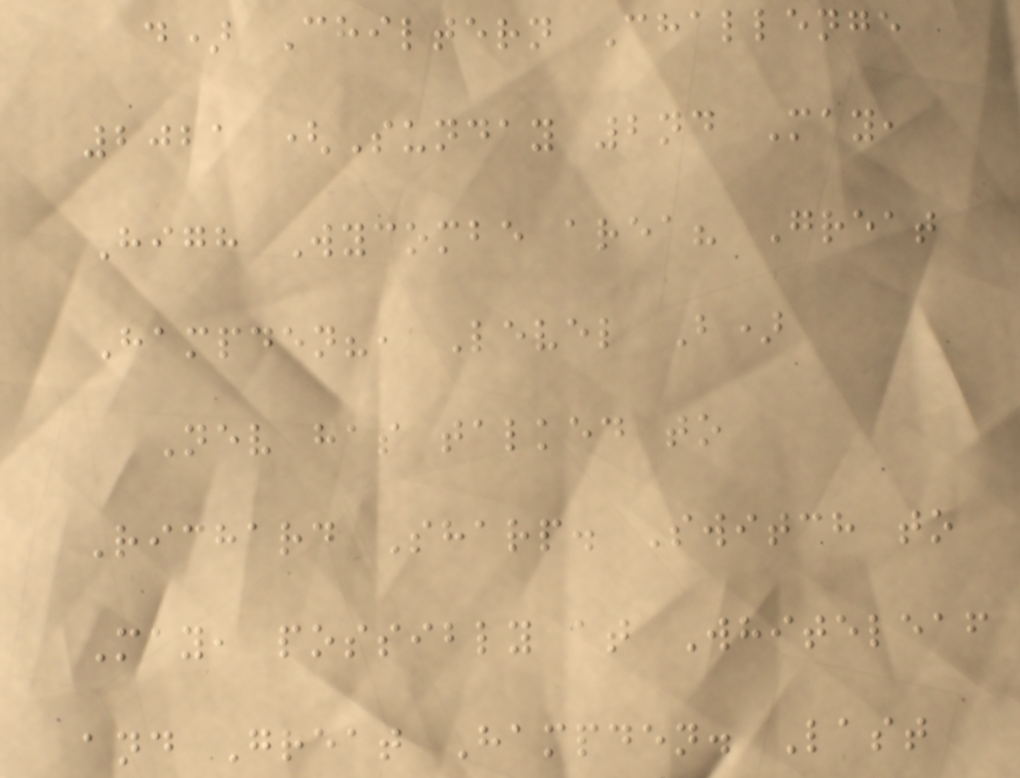d) Chiltern Challenge
2021 (Sunday 2nd May,
High Wycombe area? Great
Hampden?, Level B)
Nev has talked to
Richard Sharp. Switch to
May, possibly at Whiteleaf
and Great Hampden. Last
